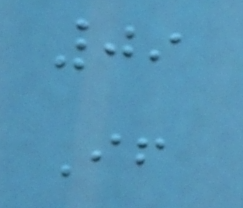09
If
